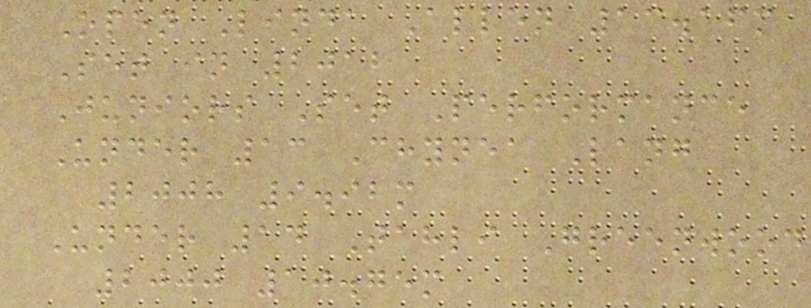Open Linda Allen 13.16m
Set in 2012
Juniors Set Performance
Under 13 Chynea Lang
2008 9.92m
Under 14 Tahli Greenwood
2000 10.75m
